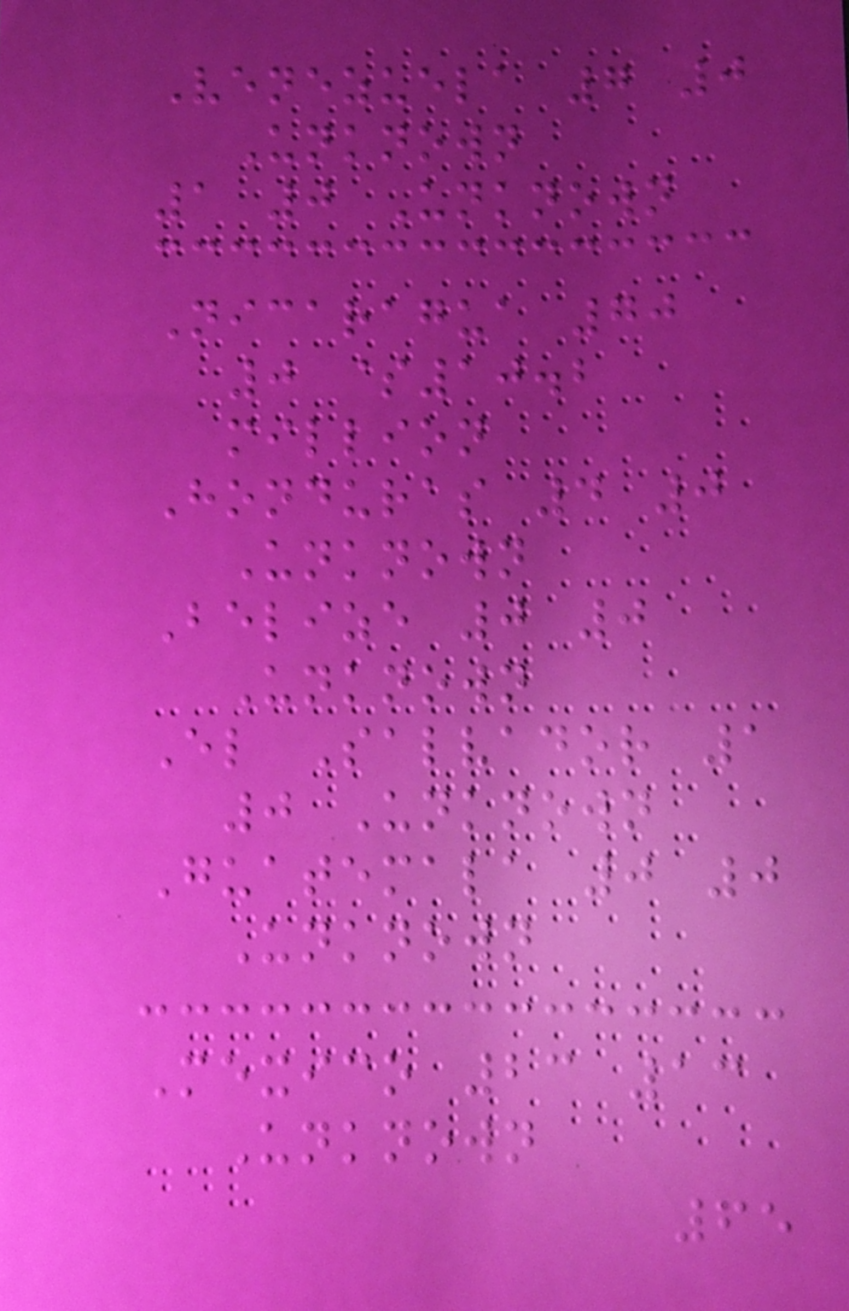Venezuela 7 0
Unknown
1 0 Unknown
Nicaragua 70
0 $10.2
million
Honduras 4 0
Unknown
Belize 0 0
Unknown
El Salvador 1
0 Unknown
Guatemala 0 0
Unknown
Mexico 23 13
Unknown
65
